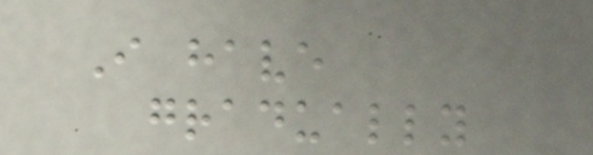I have
gradually
